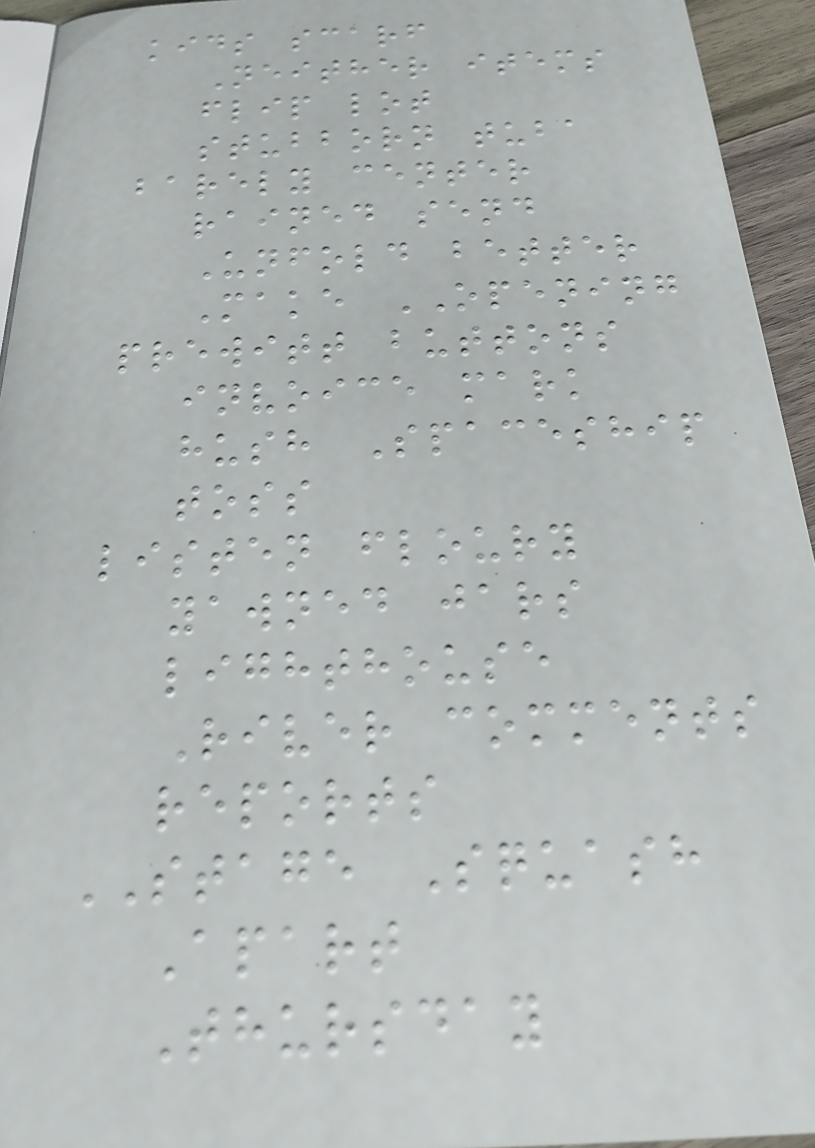kids scarf
Neither items
flip lot
stubborn tuba
barely center
rained send
Unfold better
Make OPENING
prewitt buttons
invoice mark
hush Spaceship
toss
listen floury
yawned jars
lighthouse
River comments
reports
STAGE Squash
Apart
Thursday
